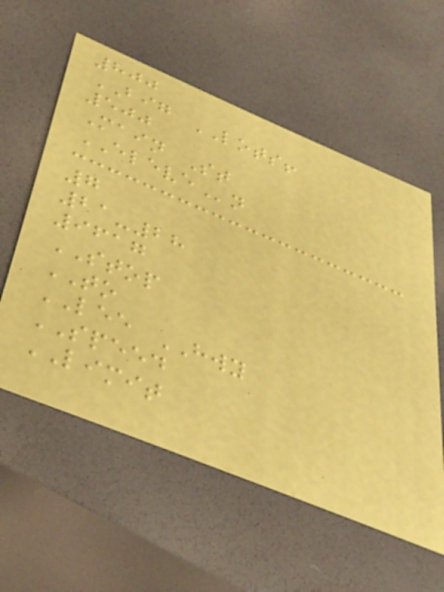800
BIG LOTS!
500
Main St
ELEVEn
7
21-28
9617
STOP
TO
LEE HWY
SPEED
LIMIT
